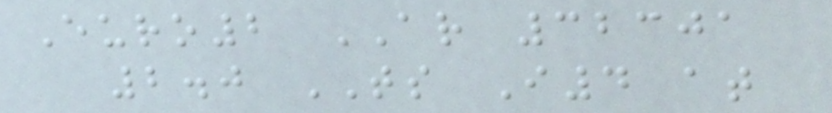Euro2 AR 32301
2.0 TS I4 at
